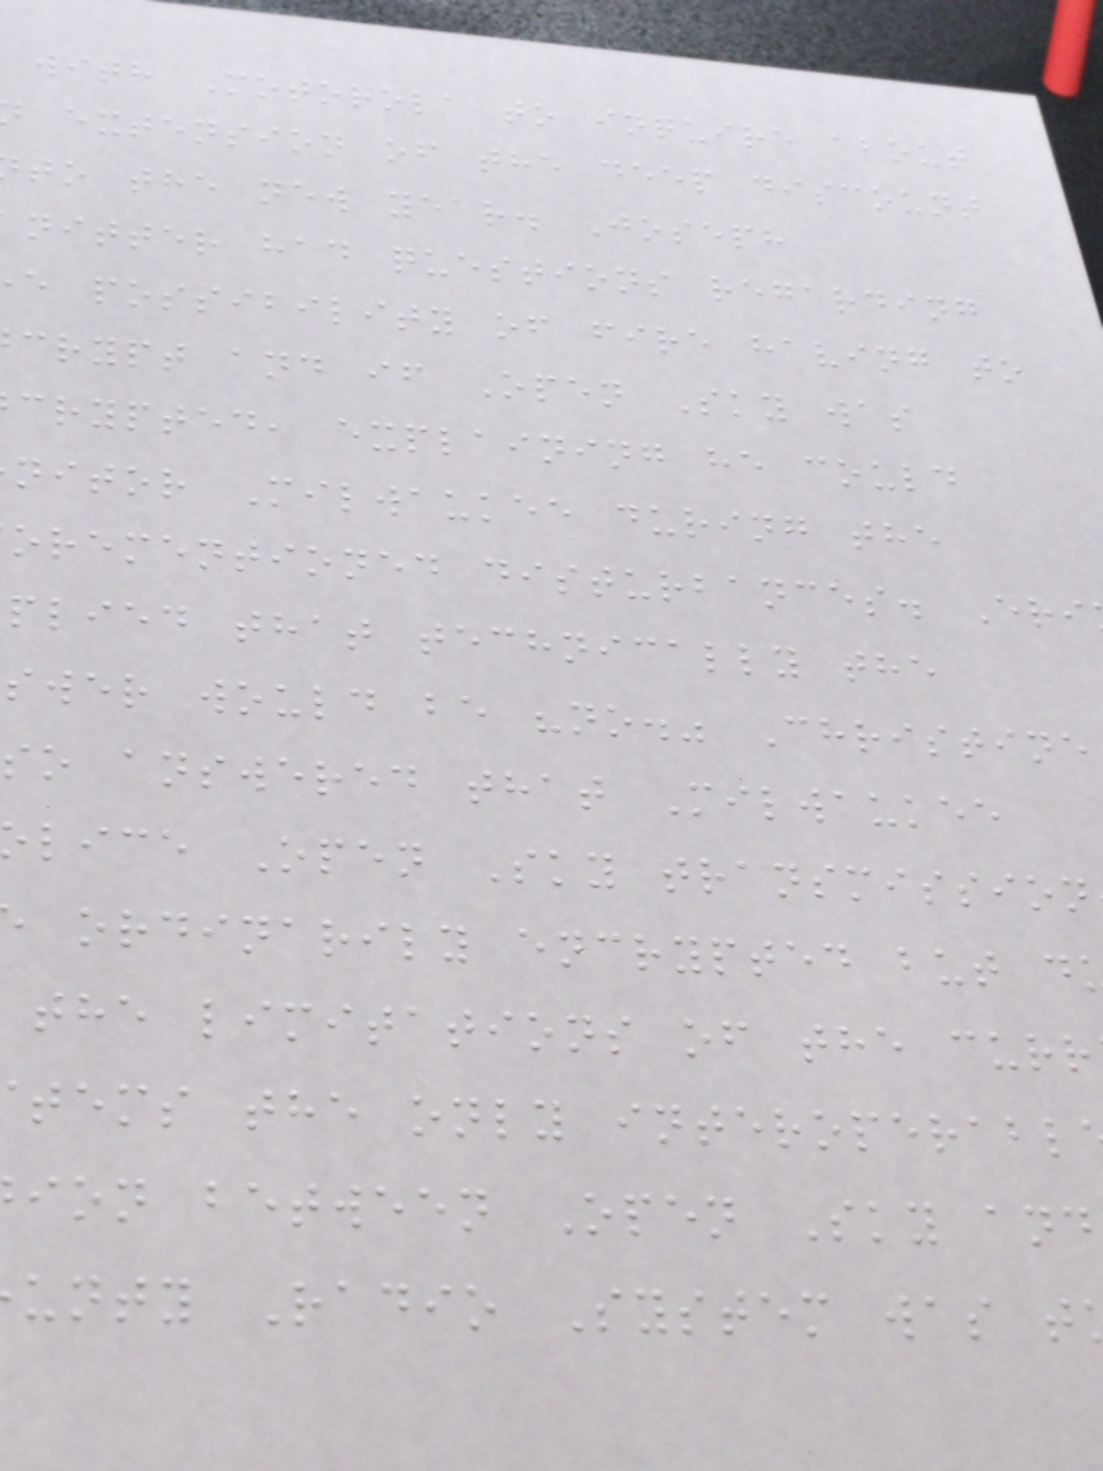with Motorola to inquire about
extension of the deep discount
to the new year. Joseph
nitter had questions regarding
e possibility of fire having to
crypt and if Open Sky was
crypted, explaining he could
nitor Milwaukee during the
orementioned disturbances. Eri
plied that technically the
swer would be "no." Christine
so answered that Milwaukee
lice Open Sky transmission
ordinarily encrypted but d
the limitations of the curr
tems the only interoperabl
ion between Open Sky and
unty Radio System was t
